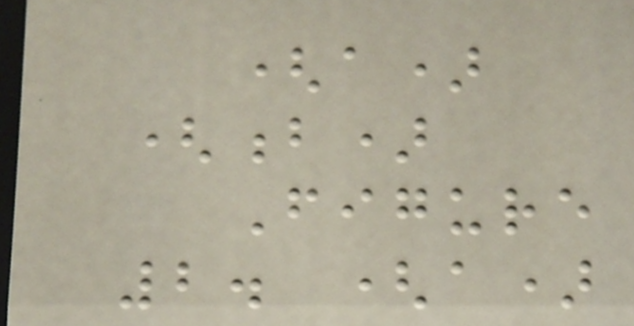(a)
(b)
Figure
2. (a)
